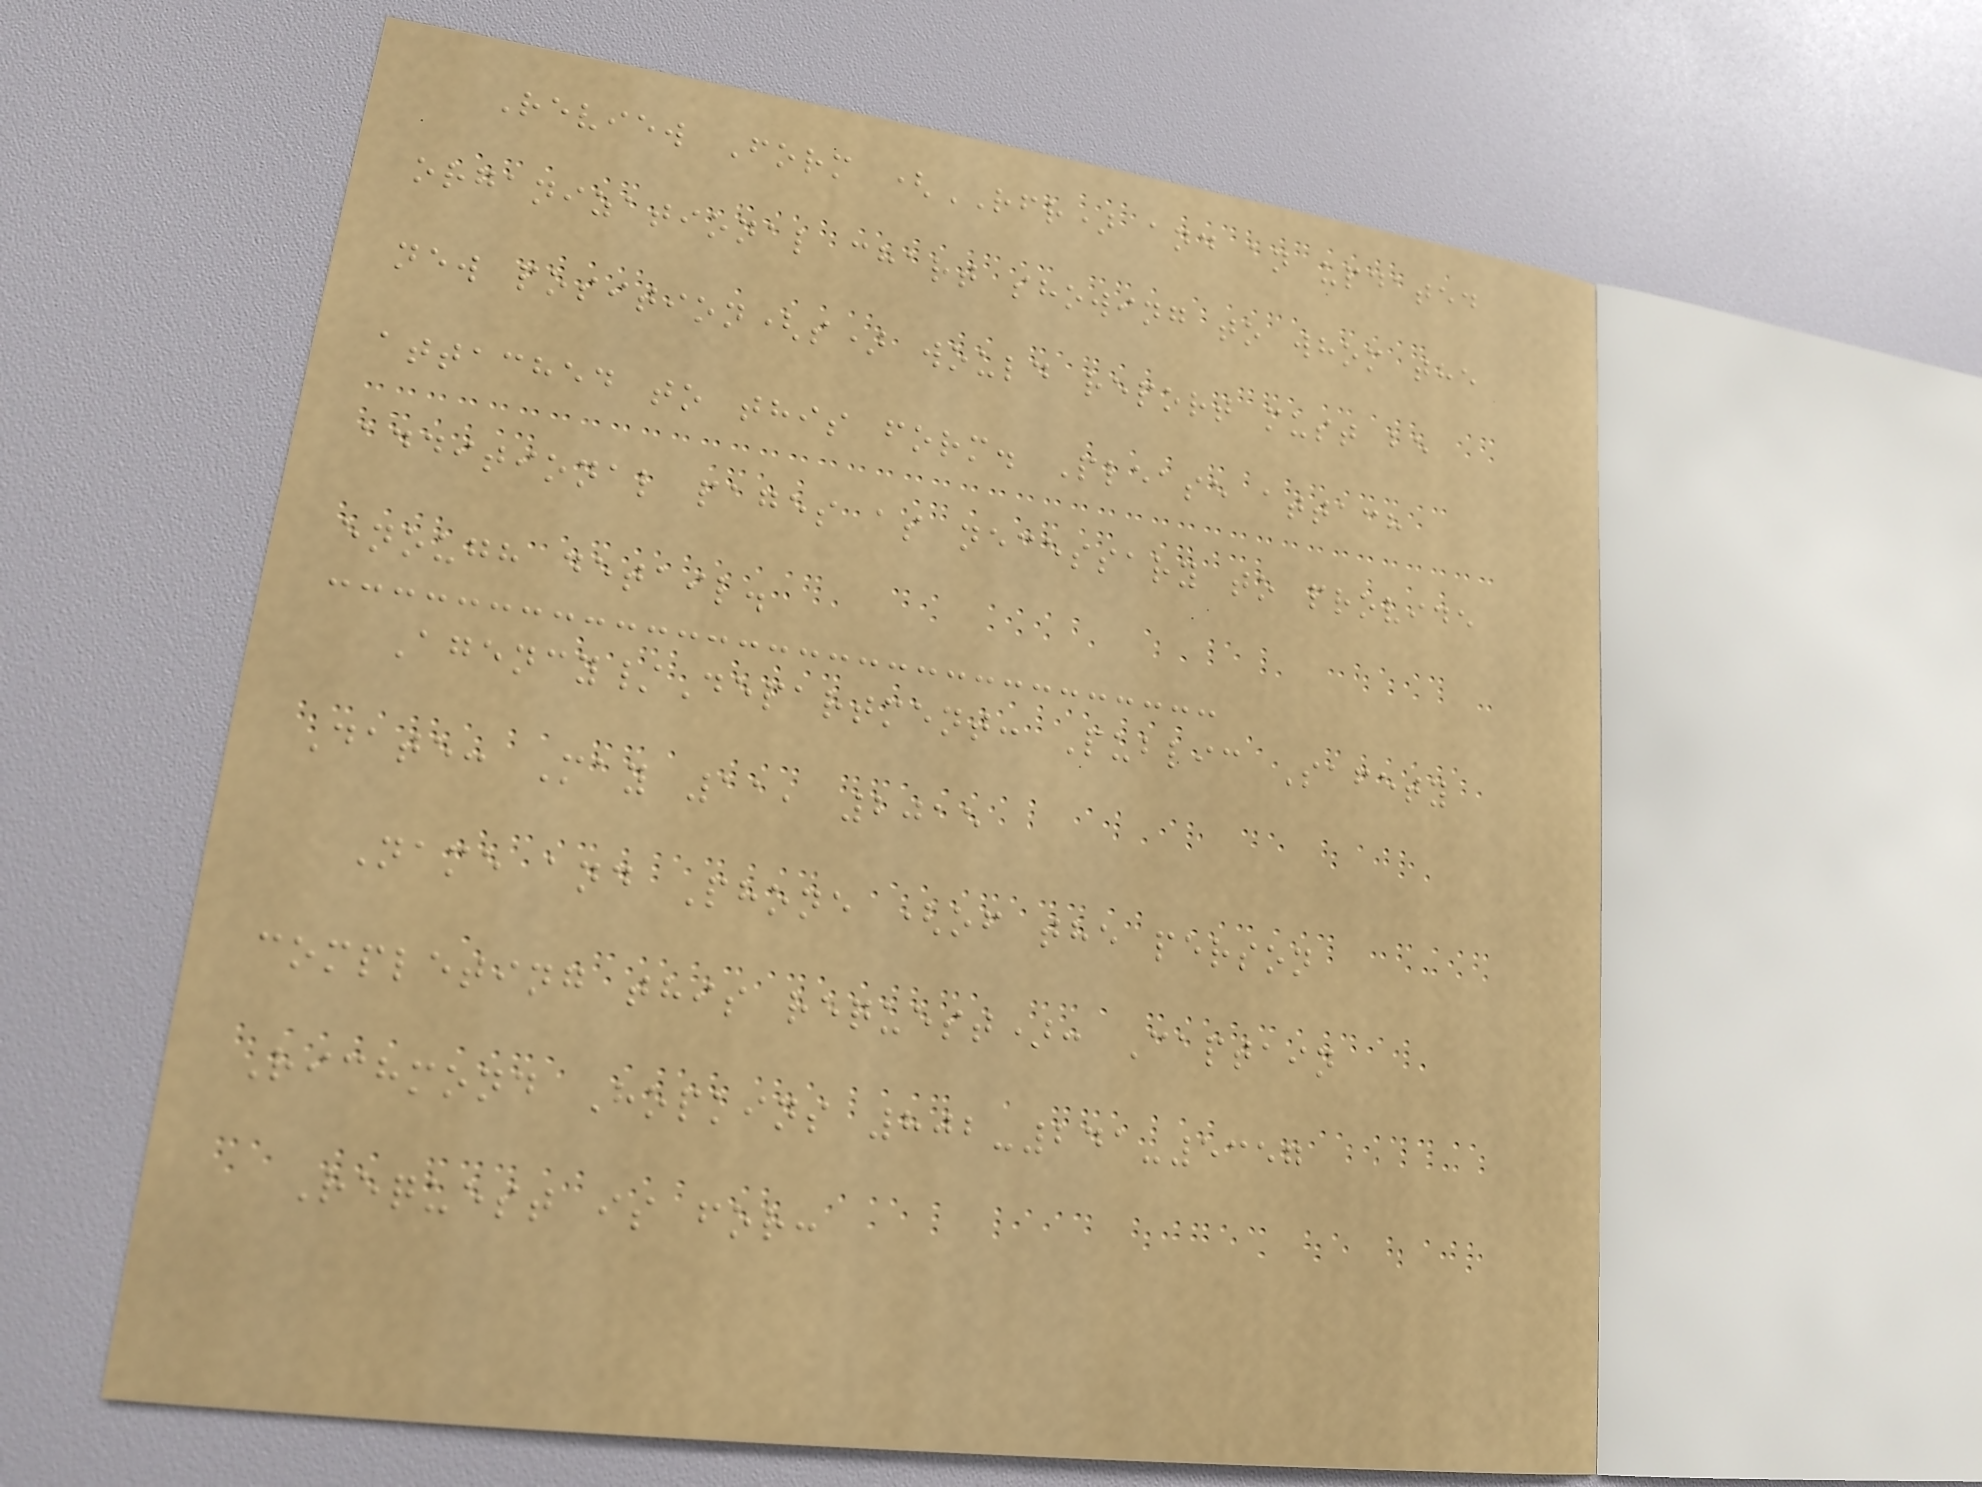Review Form (RFR) and an updated
organizational chart showing to whom the
new position(s) would report must be
attached to this form. Please attach
additional pages as necessary to provide
enough detail.
Agency/Department: Public Safety
Date: May 11, 2015
Name and Phone (of the person
completing this request): Captain
Richmond Hopkins 802-241-5357
Request is for:
